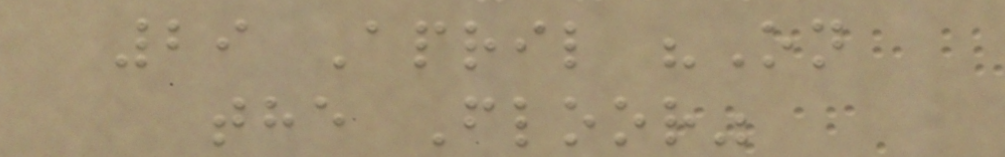29 April "On
the Floor"
